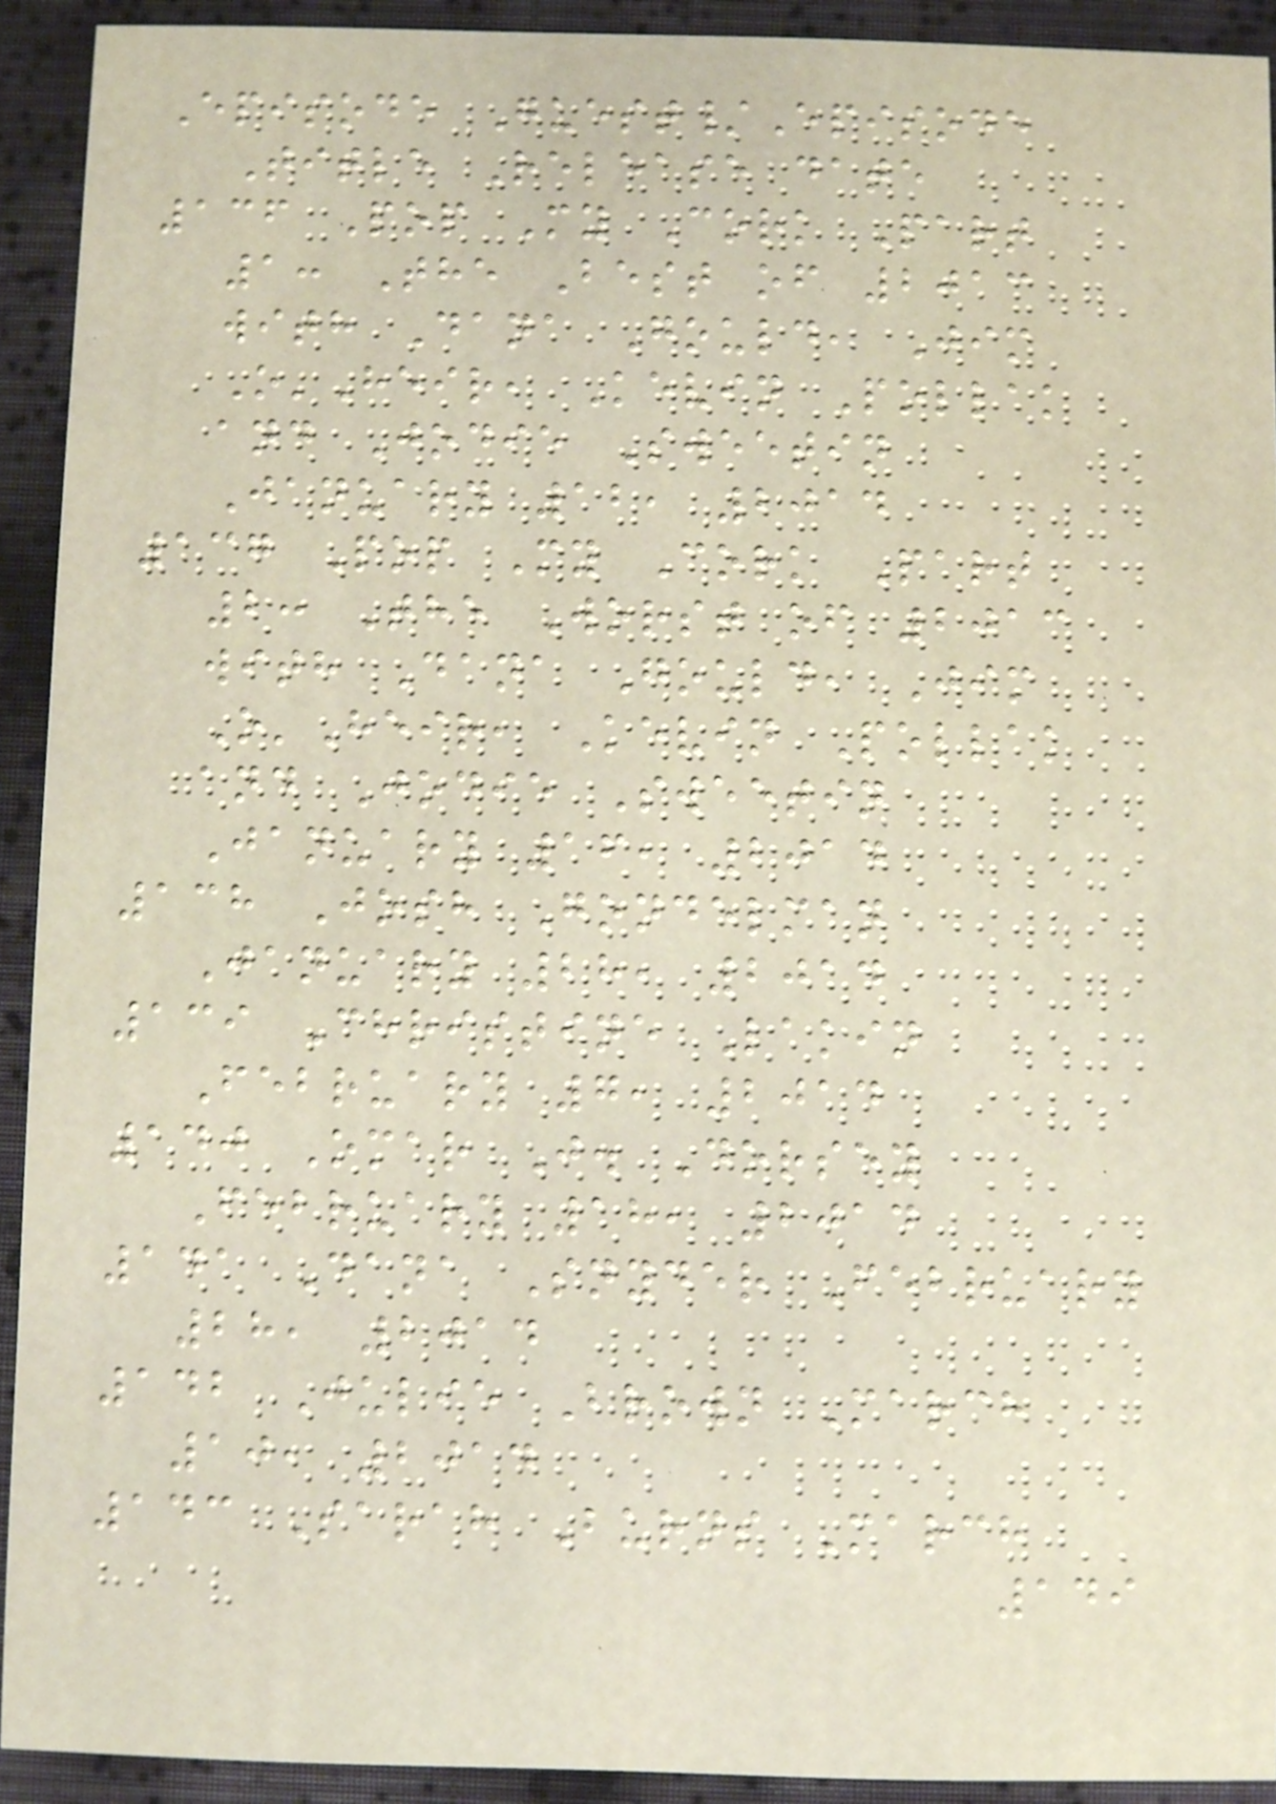Episode Guest/Episode
Title Release date
136 Pop My Cork Part
1: The Best of 2013
with Dana Gould, Jim
O'Heir, Kevin Pollak
and Jodie Sweetin
January 12, 2014
137 Pop My Cork Part
2: The Worst of 2013
with Dana Gould, Jim
O'Heir, Kevin Pollak
and Jodie Sweetin
January 16, 2014
138 Josh Gondelman
January 28, 2014
139 Christine Lakin
February 7, 2014
140 Omar J. Dorsey
February 18, 2014
141 Dana Snyder February
28, 2014
142 Julie Brown March
10, 2014
143 Sarah Burns March
149
